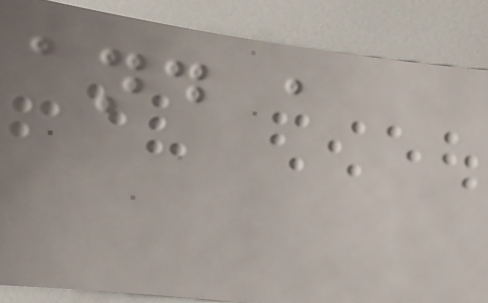and a
